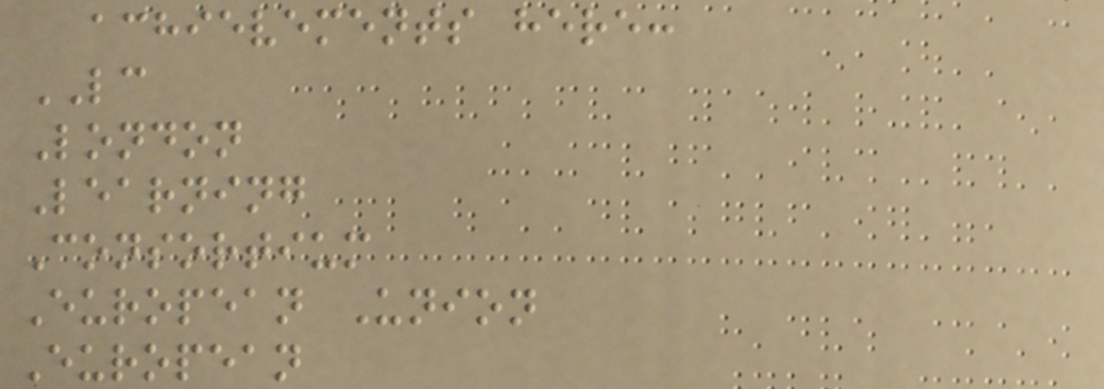achievements here:
LC
London
Learning
Consortium
European Union
European
